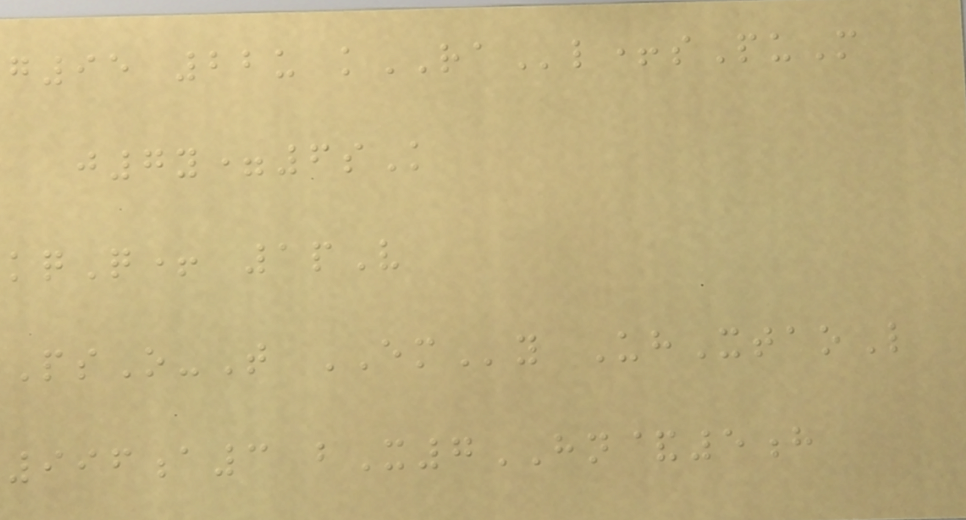g95 22u kRAl+sPuM
j7y=6sK
kqQ+ 1pV
PsO-T EMy UhXtaoL
996a3 bX7HN&5h
